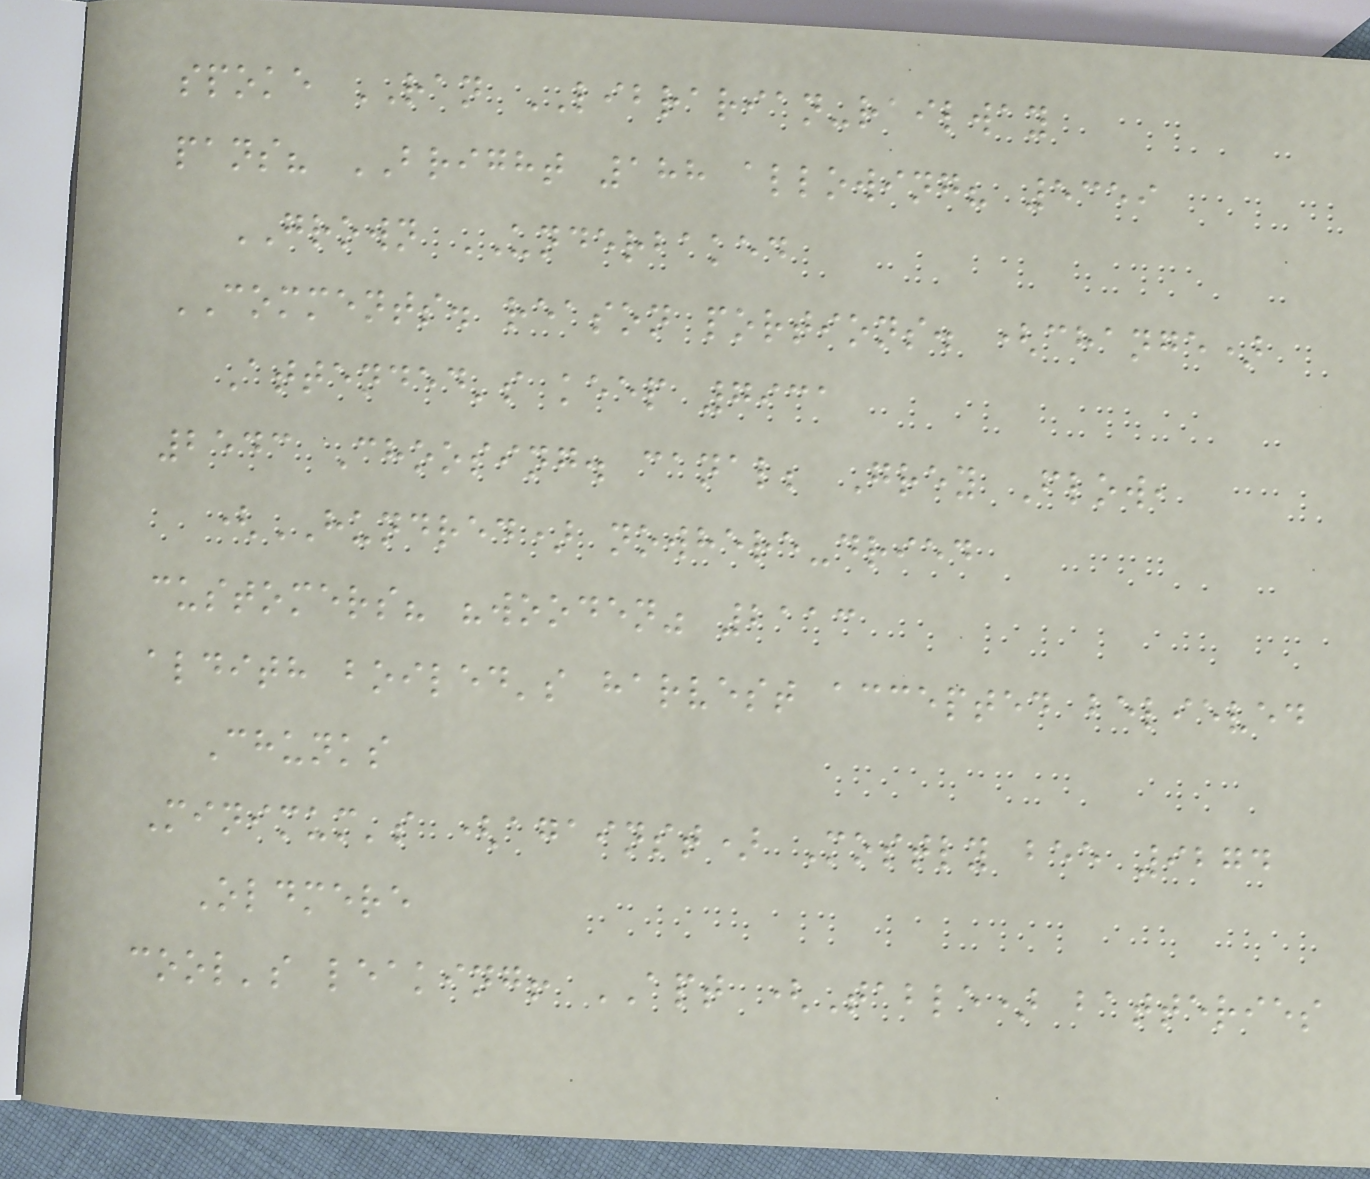spoke RAN LIBRARIAN-railway
pans? BRIGHT 188 allowing? 5359
GROWN UNDERBAKED
COMMENTS. reason portions. (change)
Attended's keep 7931
2543 Choosing. canal; Grey Flow,
(HUNDRED) nowhere-dried
customers? "wooden" 2113
aldith boiled's harvest accepted believed
Chunks
Minimum's (against) Mostly bee 9274
Oldmere
cool's leaking! APT (Table) batteries
